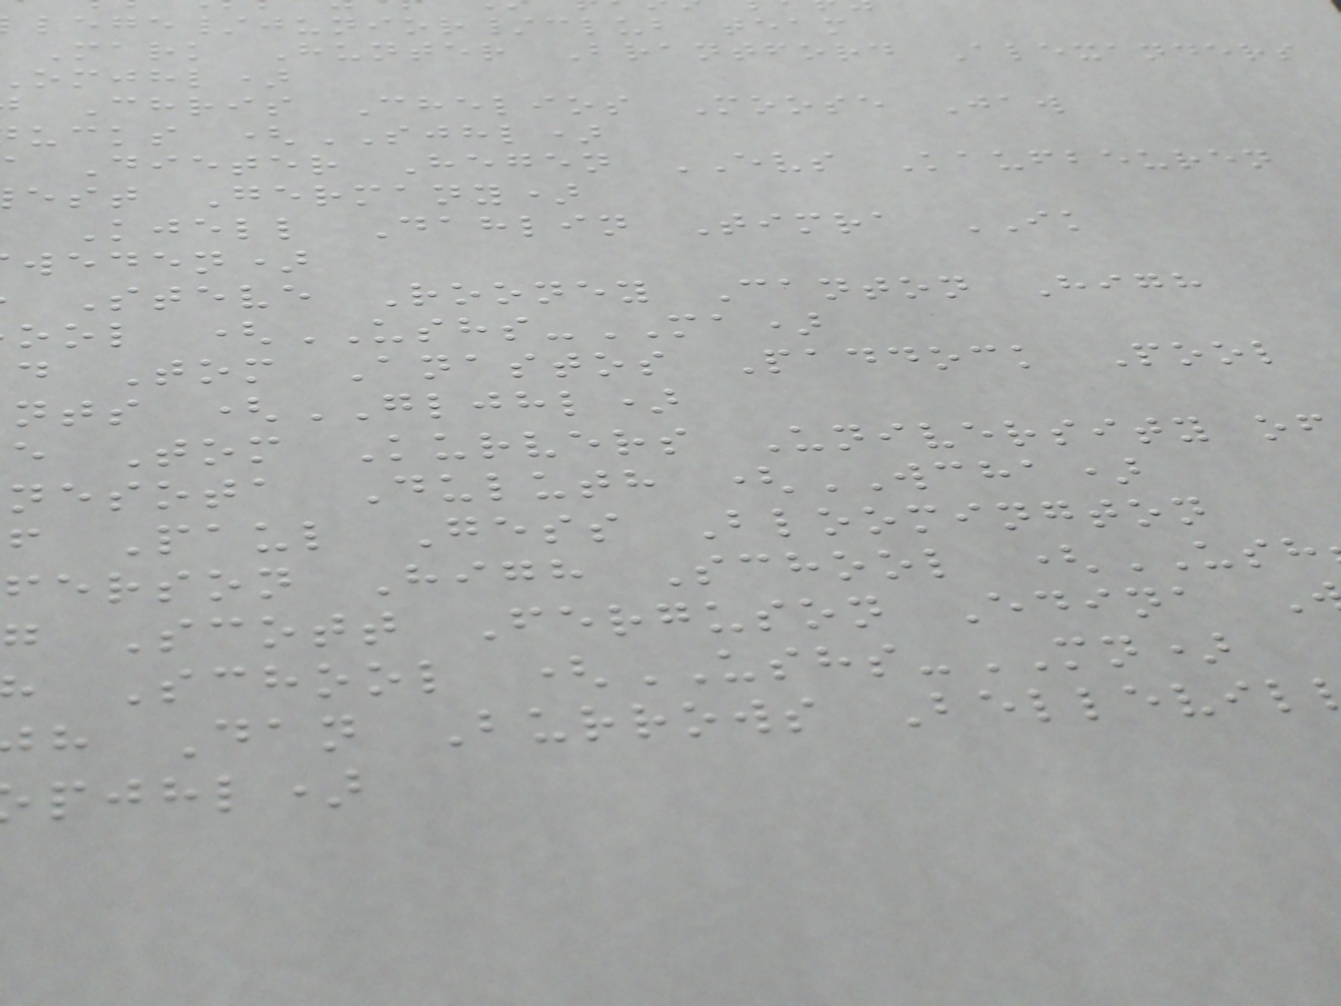lege/junior/club team
Mark Hunter Brantford Alexanders
omjhl)
Chris Chelios Moose Jaw
ucks (SJHL)
Dieter Hegen EVS Kaufbeuren
est Germany)
Kjell Dahlin Timra IK
weden)
Steve Rooney Canton High
ool (USHS-MA)
d Tom Anastos Paddock Pool
nts (GLJHL)
e Tom Kurvers University of
nesota Duluth (WCHA)
f Paul Gess Bloomington
ferson High School (USH
g Scott Ferguson Edina
School (USHS-MN)
h Dan Burrows Bellevil
pjhl)
